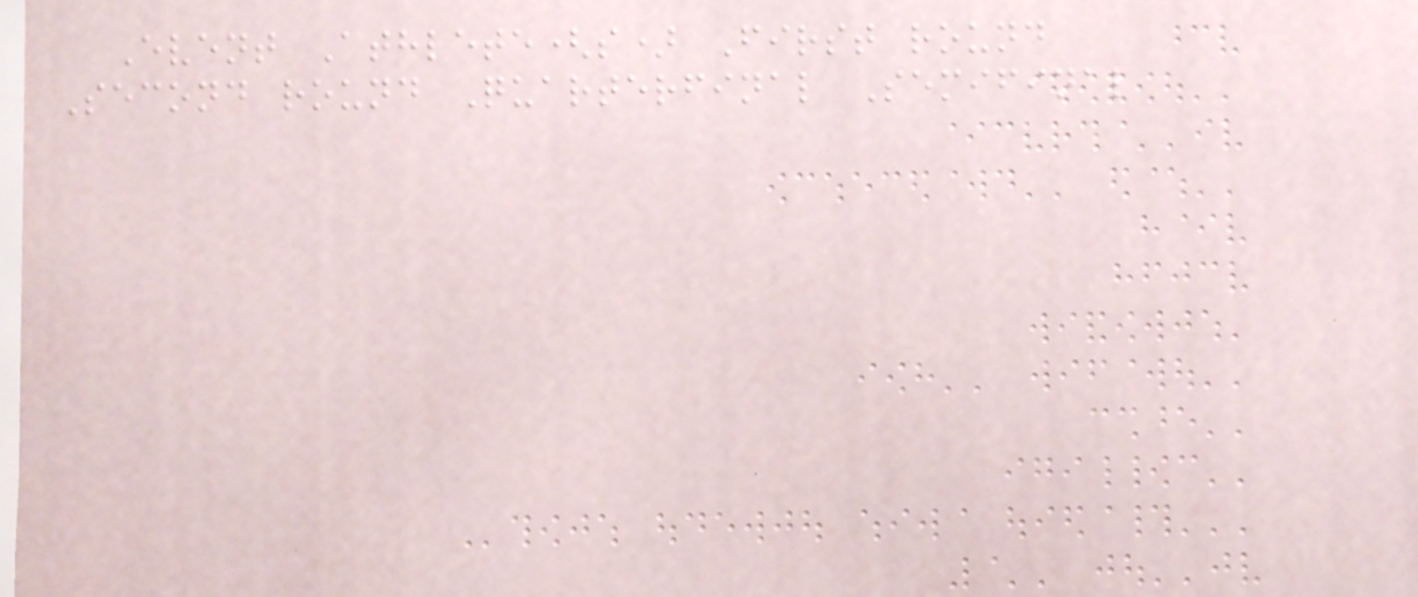Event Athlete(s) First round
Second round Quarterfinal Semifinal
